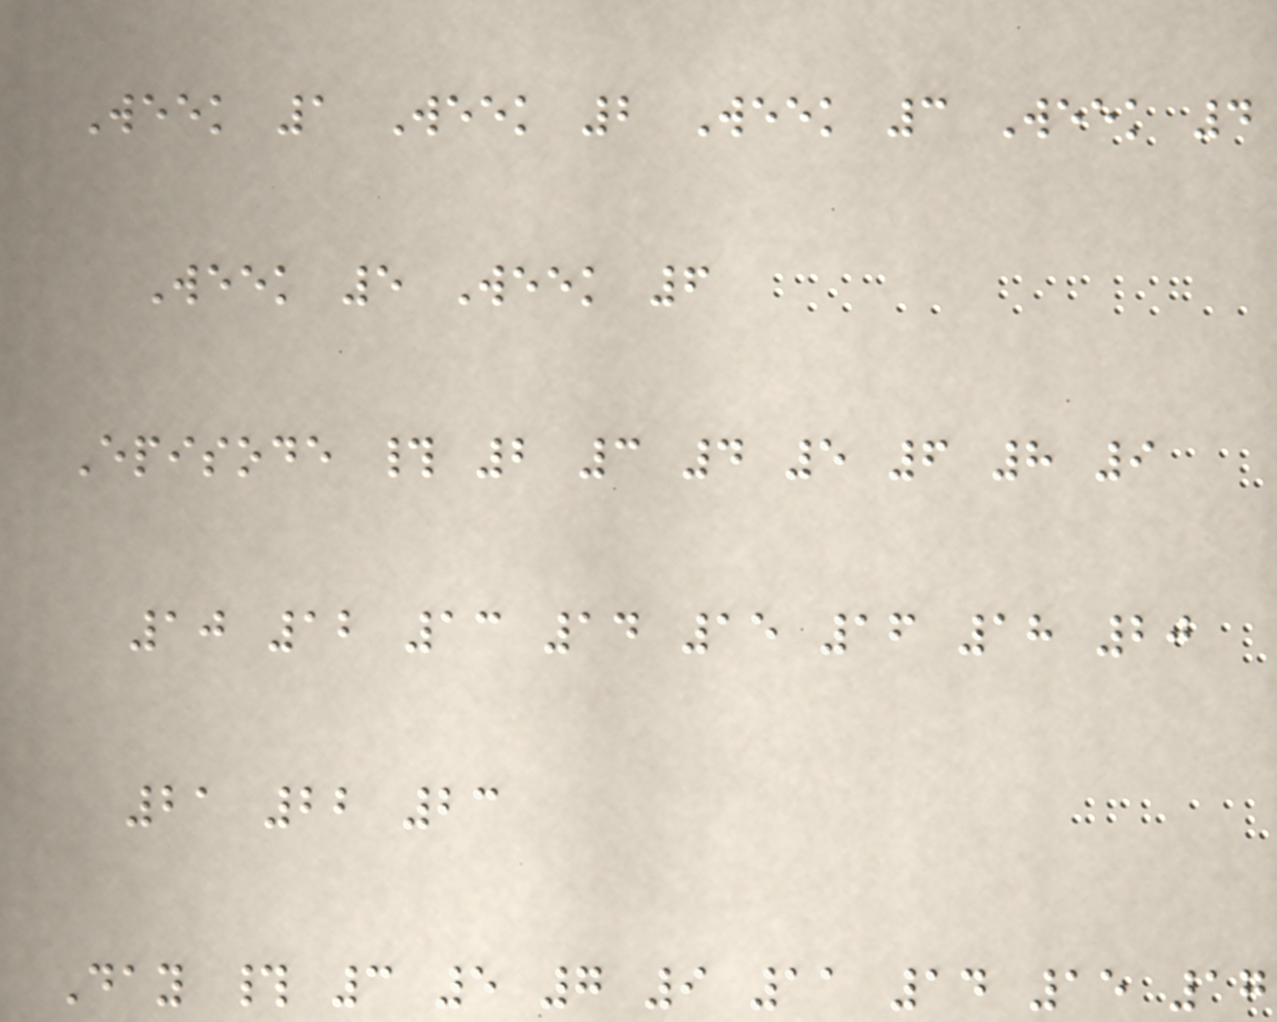Week 1 Week 2 Week 3 Week 4
Week 5 Week 6
Episode # 2 3 4 5 6 8 9
10 12 13 14 15 16 18 20
21 22 23
Day # 3 5 7 9 11 14 15 17
